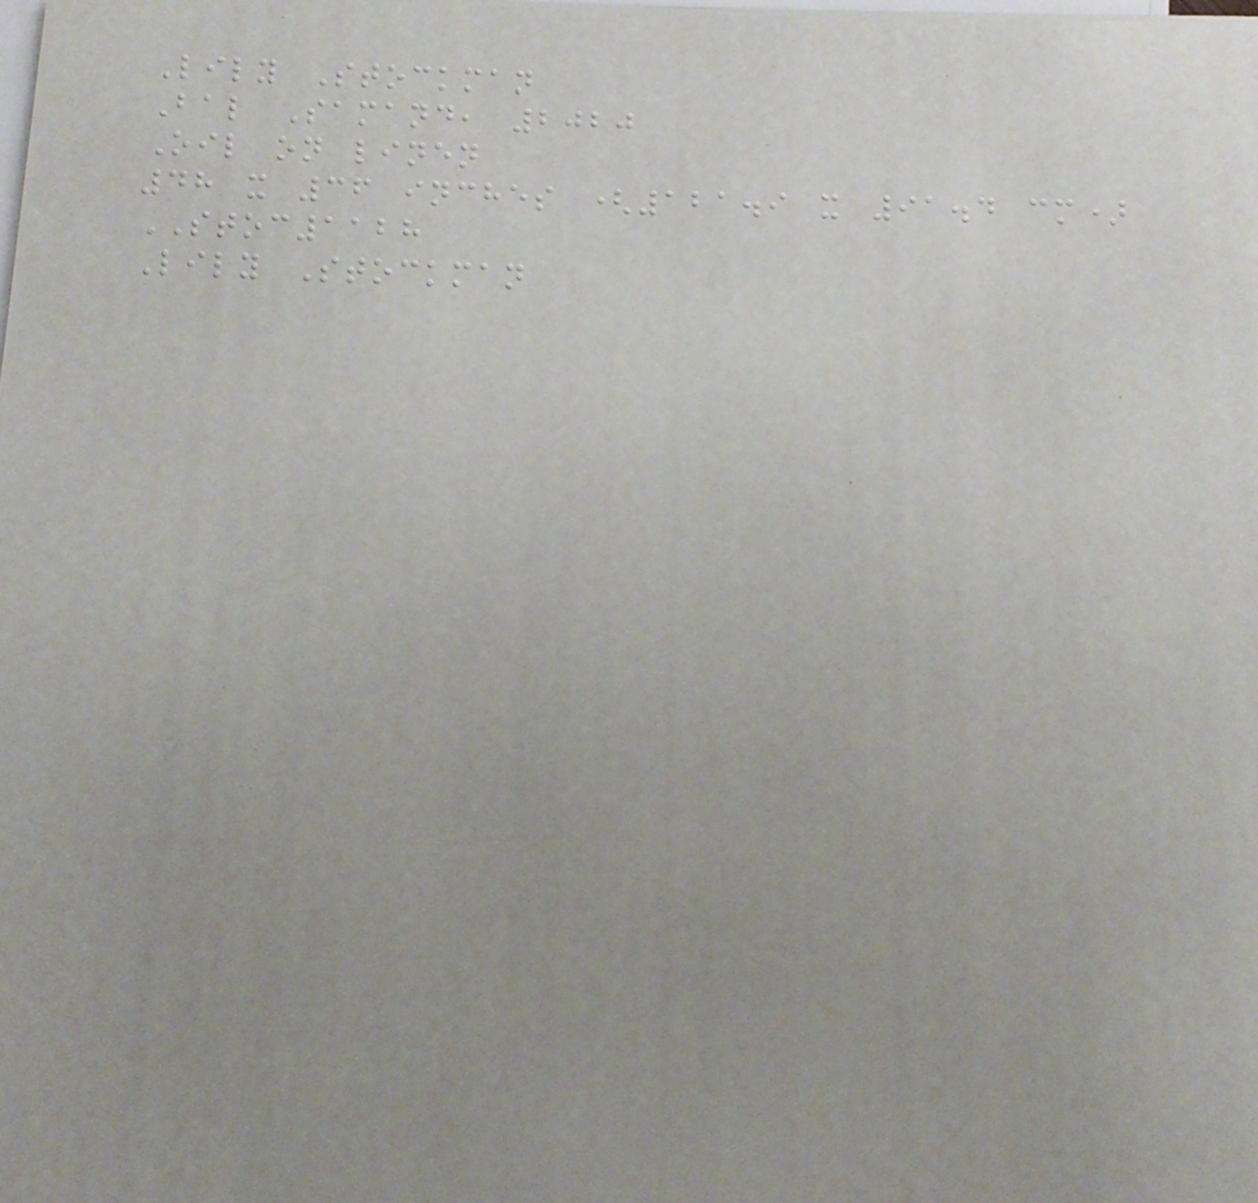Lily Stockman
Bal Samand, 2020
Oil on linen
48 x 36 inches (121.9 x 91.4 cm)
STOC1128
Lily Stockman
